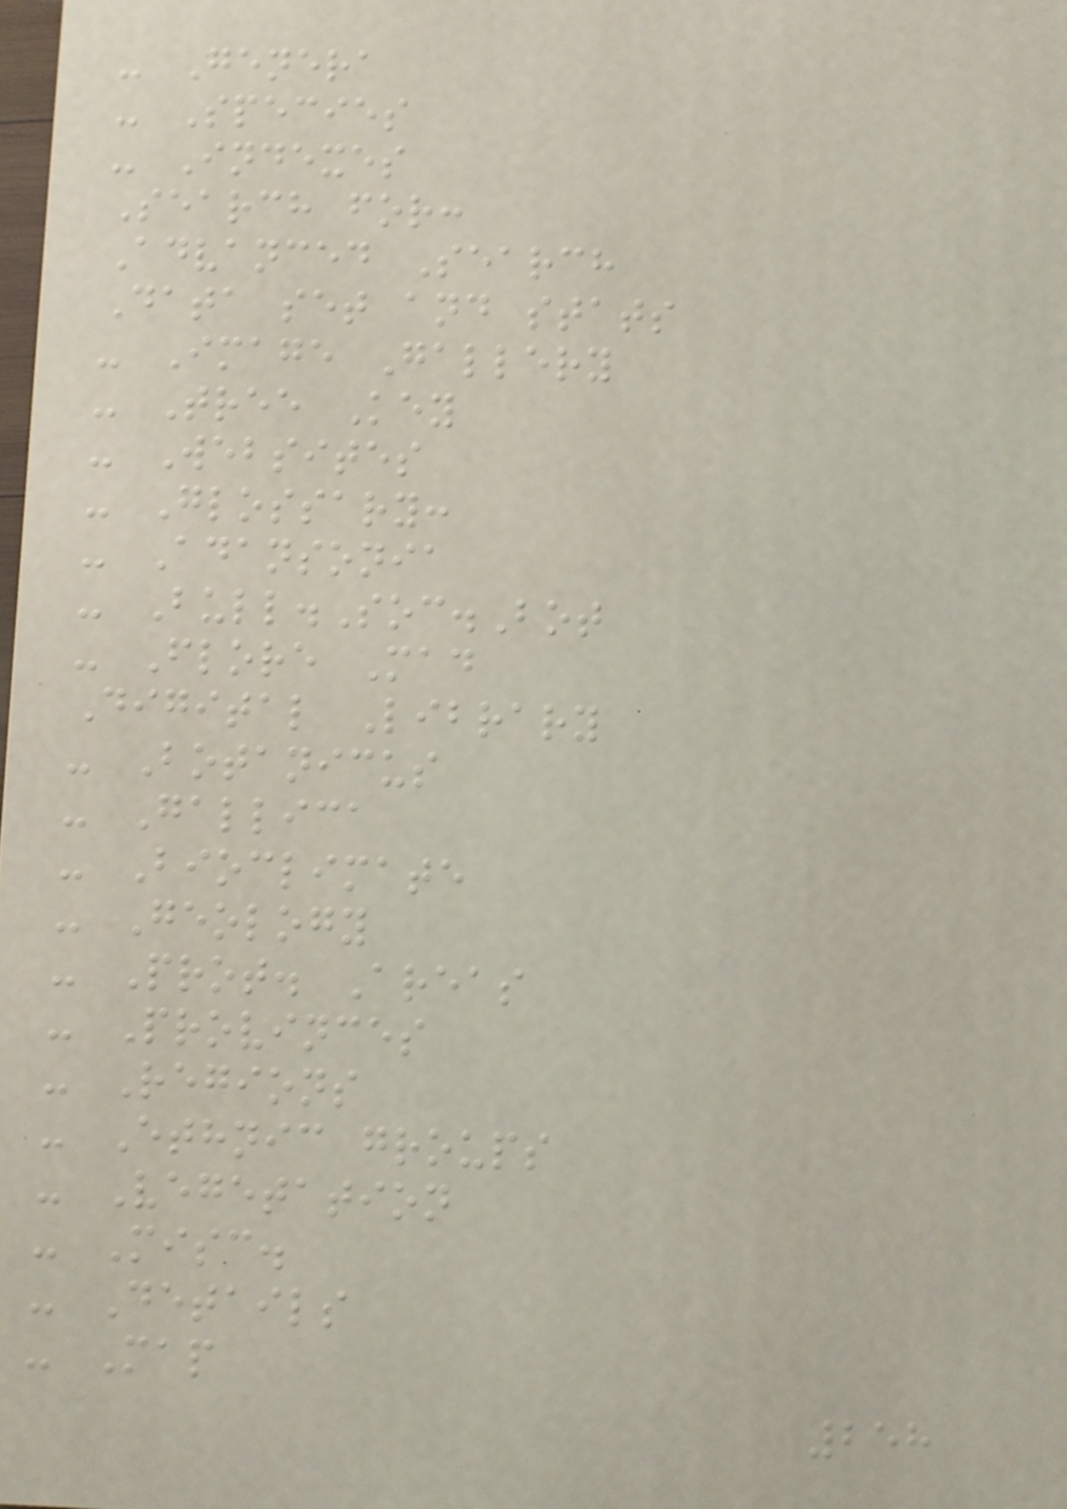- Genera
- Species
- Indexes
Search for:
Advanced Search
Data set and stats
- Image Gallery
- Tree Key
- Websites
- Glossary:
- Adansonia
- Bull.Soc.Bot
- Flore Mad
Digital Library
- Botanicus
- Gallica
- Bioclimate
- Geology
- Prot. Areas
- Provinces
- Regions
- Ethnic groups
- Vegetation
- Misc.
- Details
- Map
258
